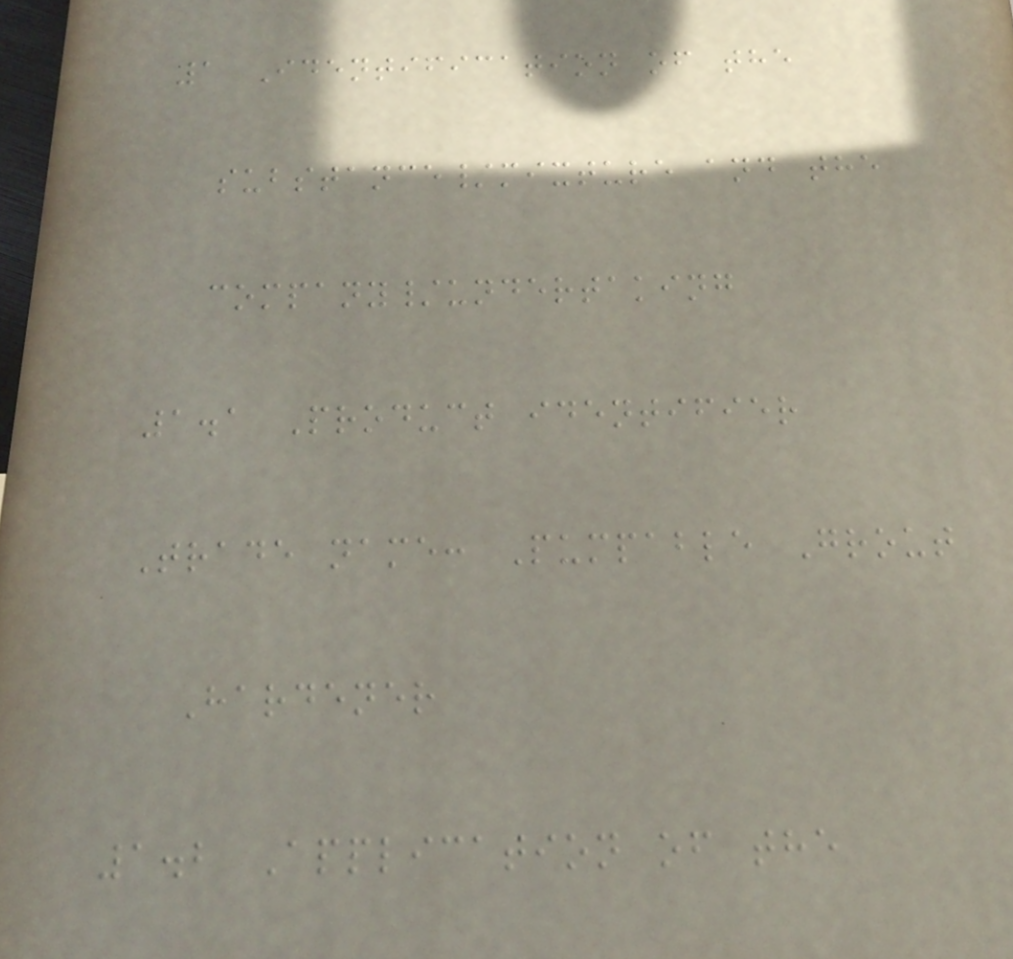1 Identification of the
substance/mixture and the
company/undertaking
1.1 Product identifier
Trade name: Pumpable Grout
Hardener
1.2 Application of the
